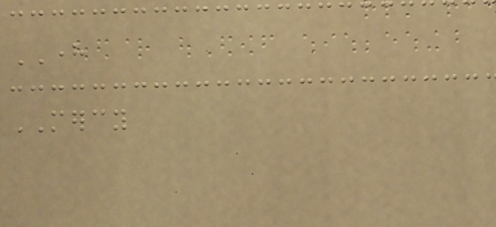HERE
MERCY
